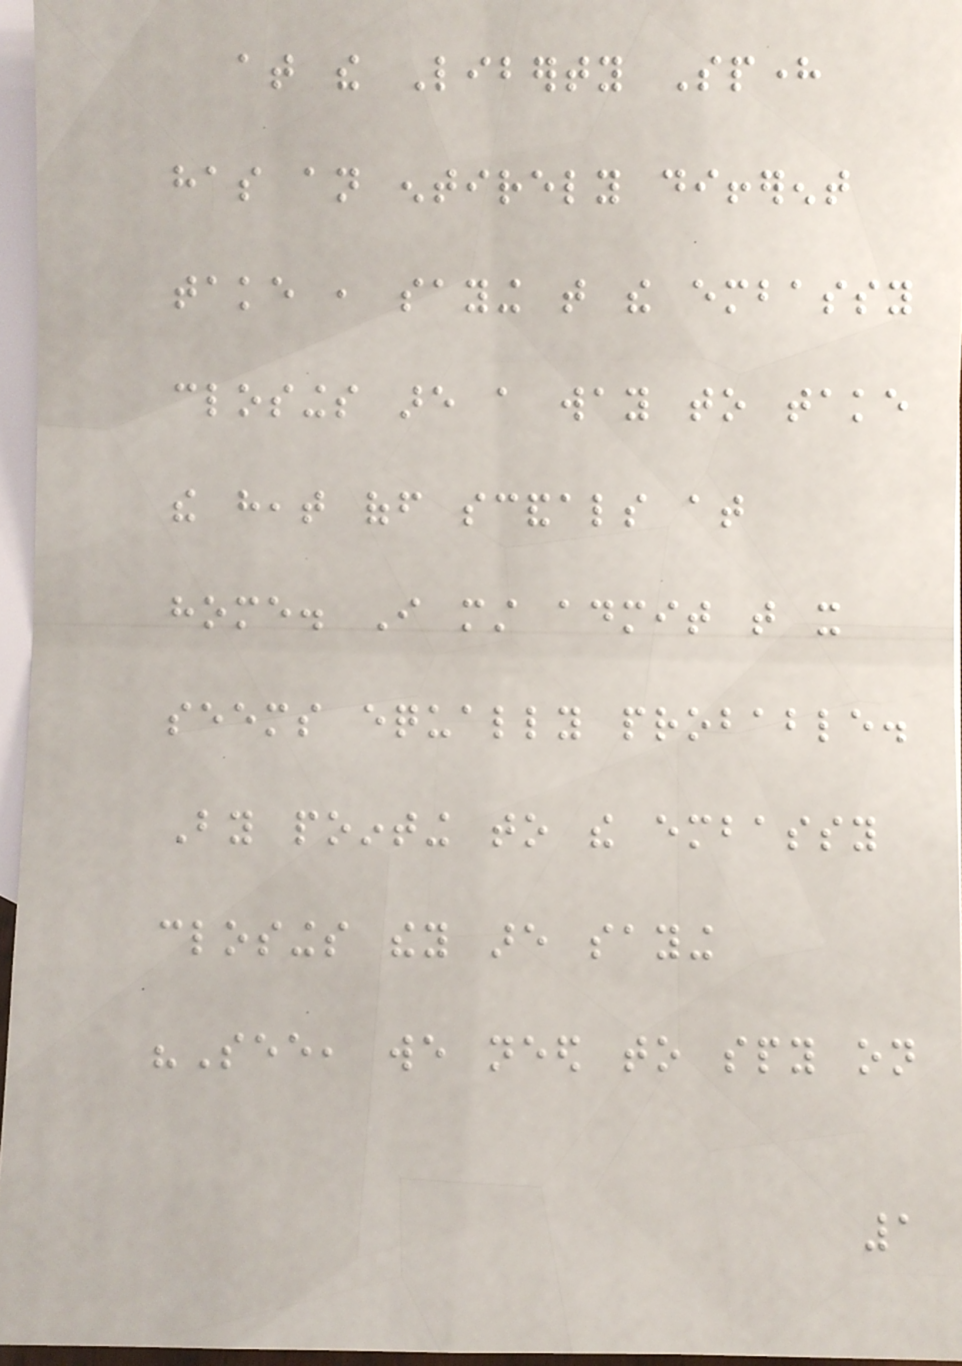at the Liberty Sphere
has an entirely different
take , saying that the embassy
closings are a way to take
the heat off scandals at
home. I must admit that it
seems equally probable.
By pointing to the embassy
closings they are saying
"See, we need to spy on
1
